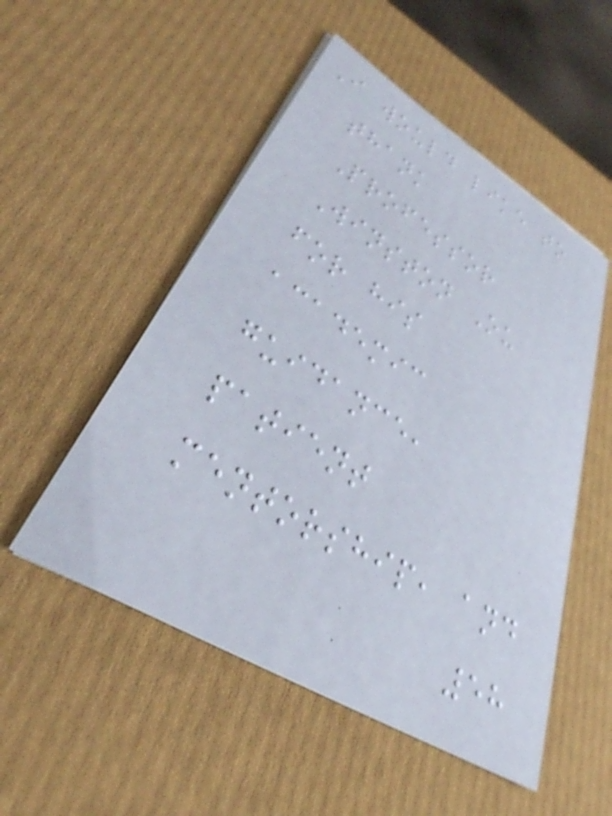I would like to
thank
Professor
Winston Ou
for his
academic
guidance,
patient
mentorship, and
58
